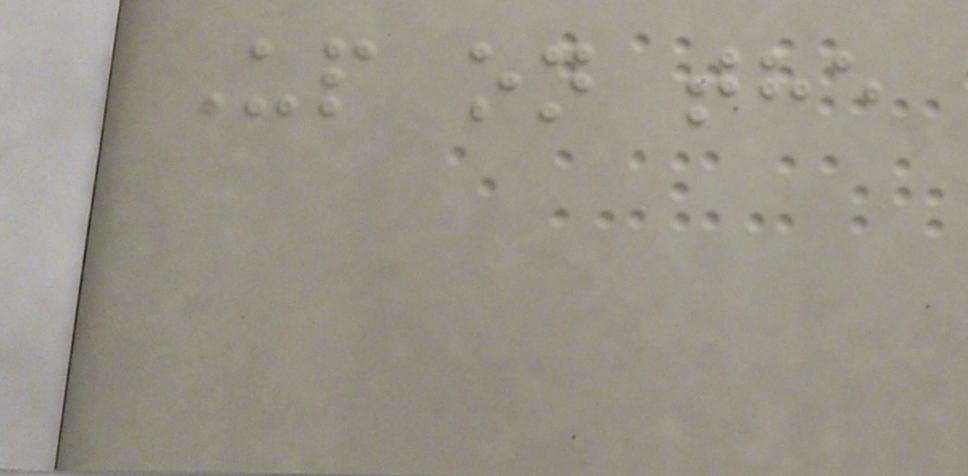Up on the
